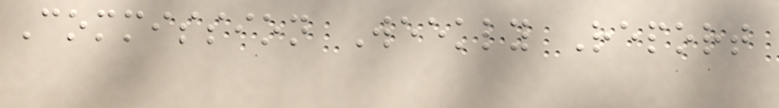Commission Weekly Report
